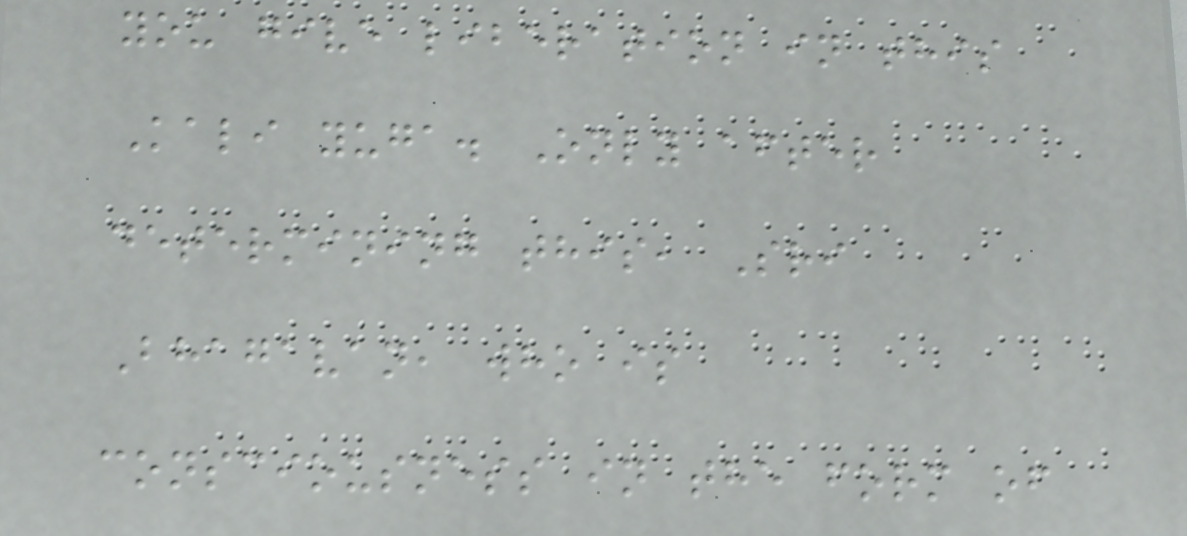you give liberation in this
Kali yuga. Only after
determining this, Sri
Bhagavan, who is
consciousness in the form of
